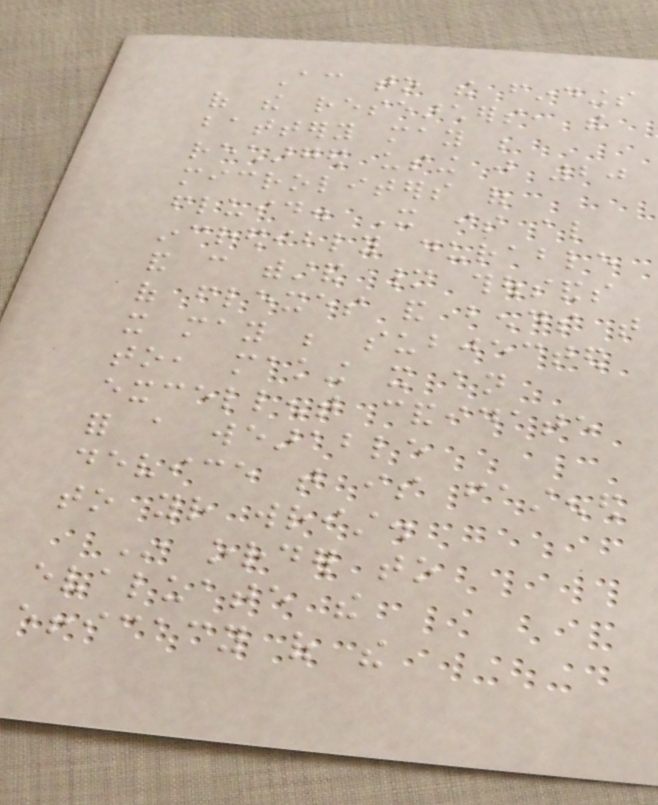According to the findings
of the researchers, the
battery may be
recharged using just 20
microliters of
fluid. It is also
incredibly durable
and can withstand many thousands
of flexes and bends that
it may be subjected
to, making it an
excellent candidate
for a wearable
device that is fastened
to your wrist.
In order to
evaluate the
efficacy of the
